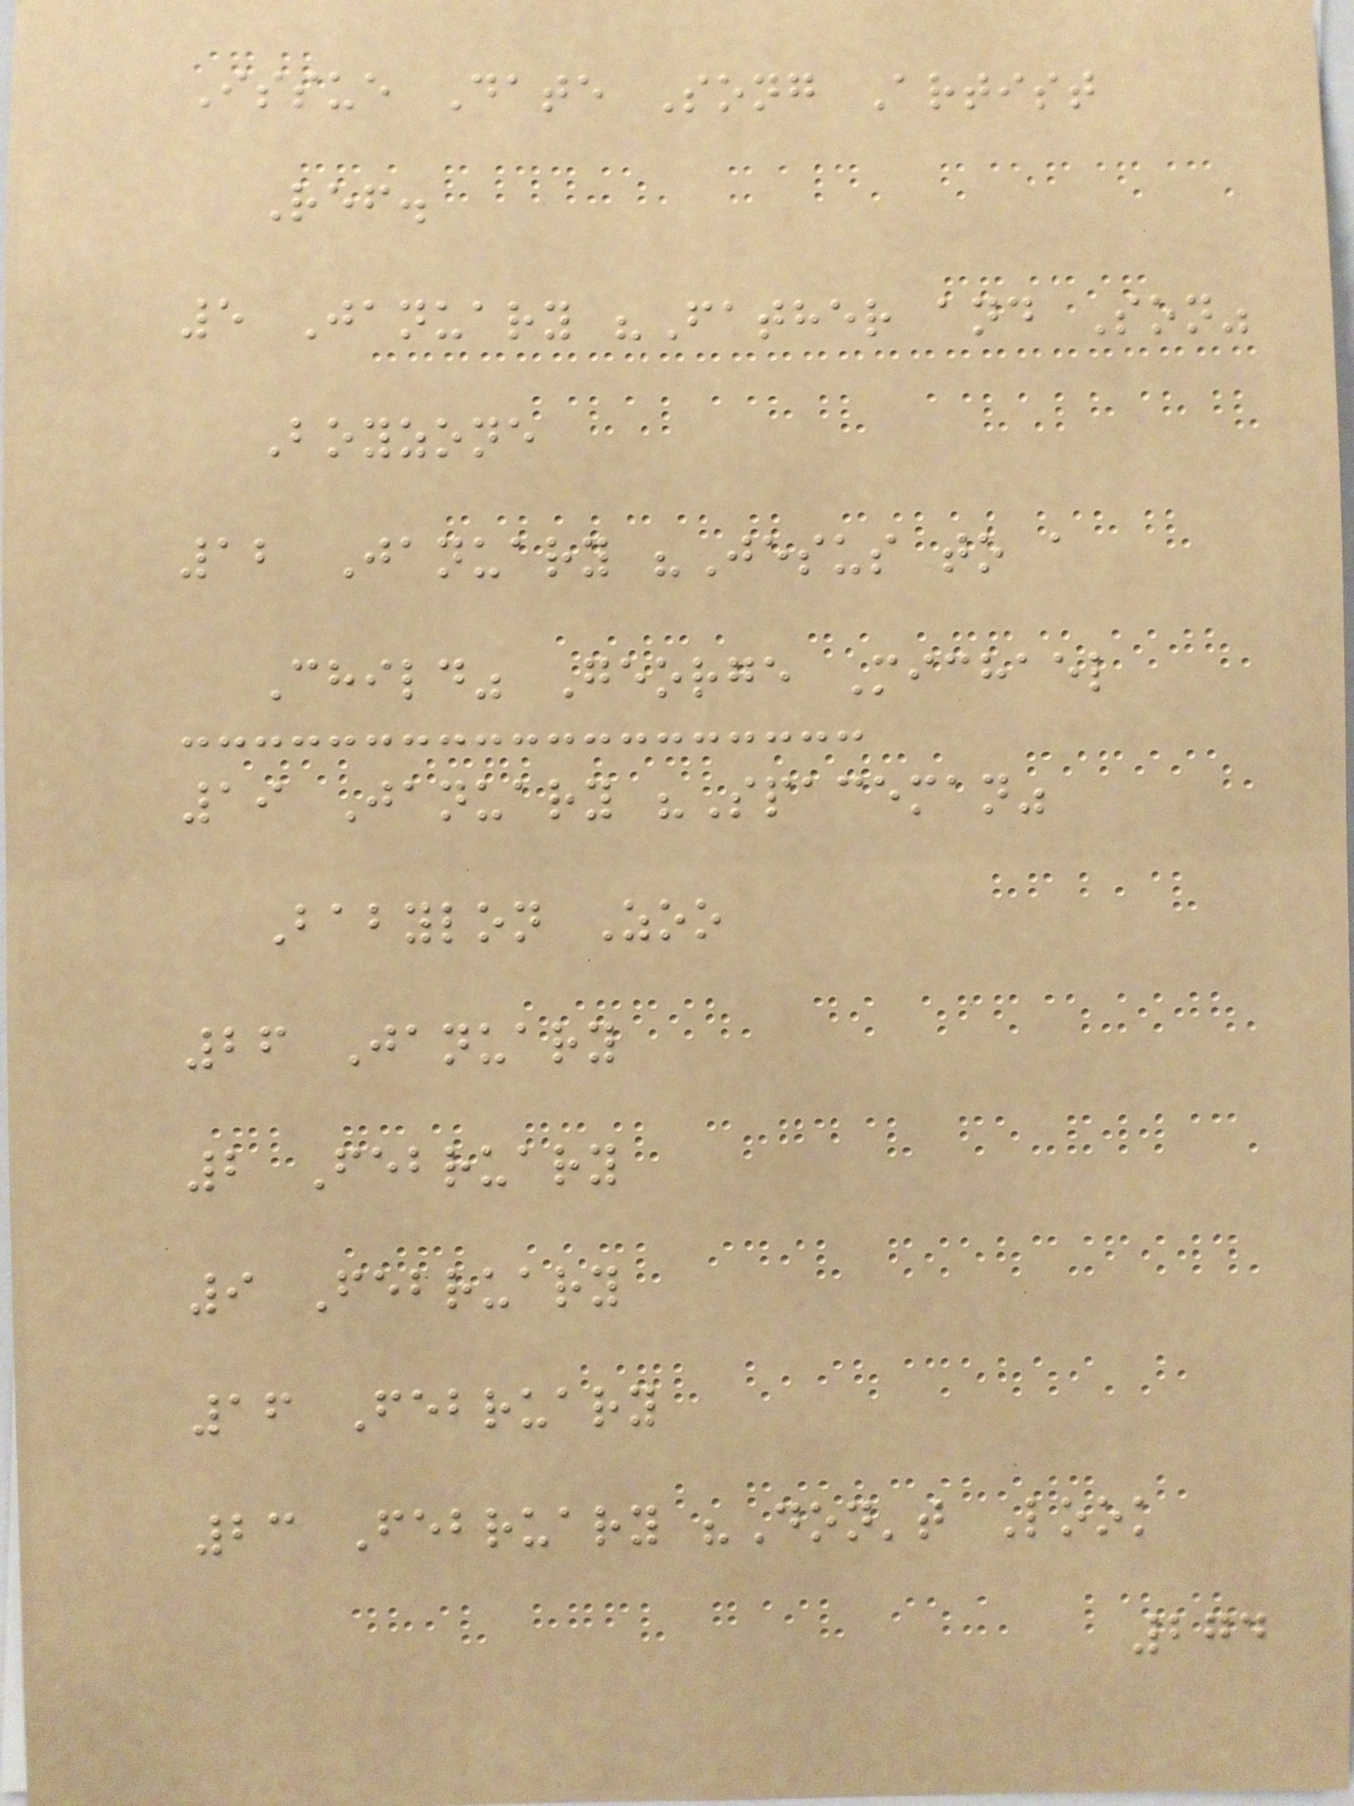Issue Date Song Artist
Ref.
5 January "Father and Son"
Boyzone
12 January "Jesus to a
Child" George Michael
19 January "Spaceman"
Babylon Zoo
26 January
2 February
9 February
16 February
23 February "Don't Look
274
